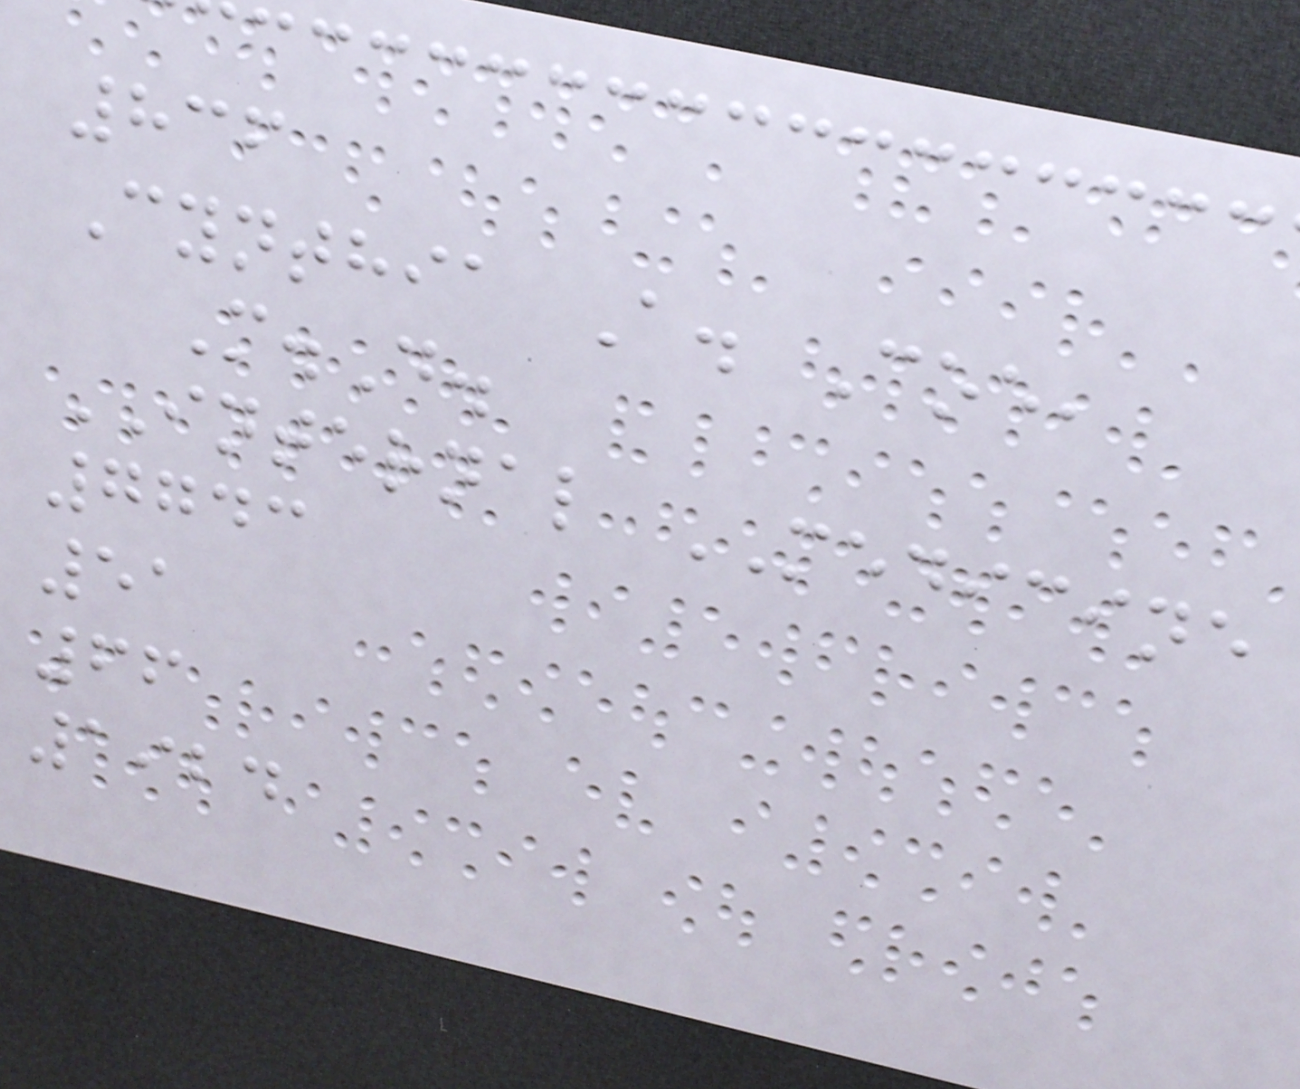836
Cynthia A. Coe,
M.D.
INTERNAL MEDICINE
7743
51
66
1924
